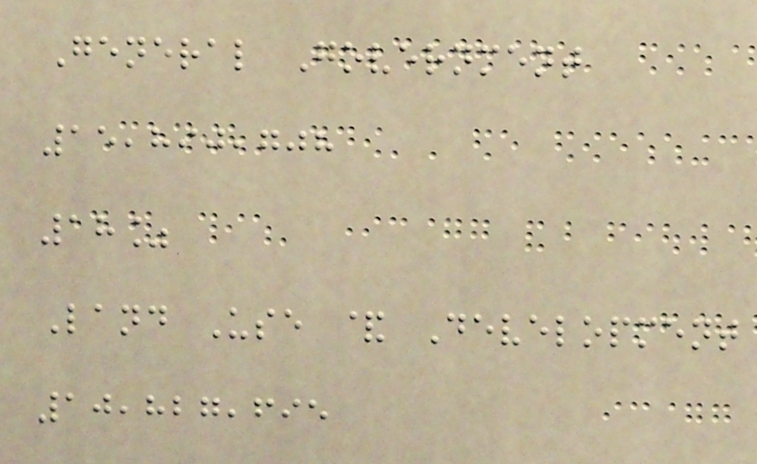General Government
15,890,708
18%
Land Use & Development
10,827,695
